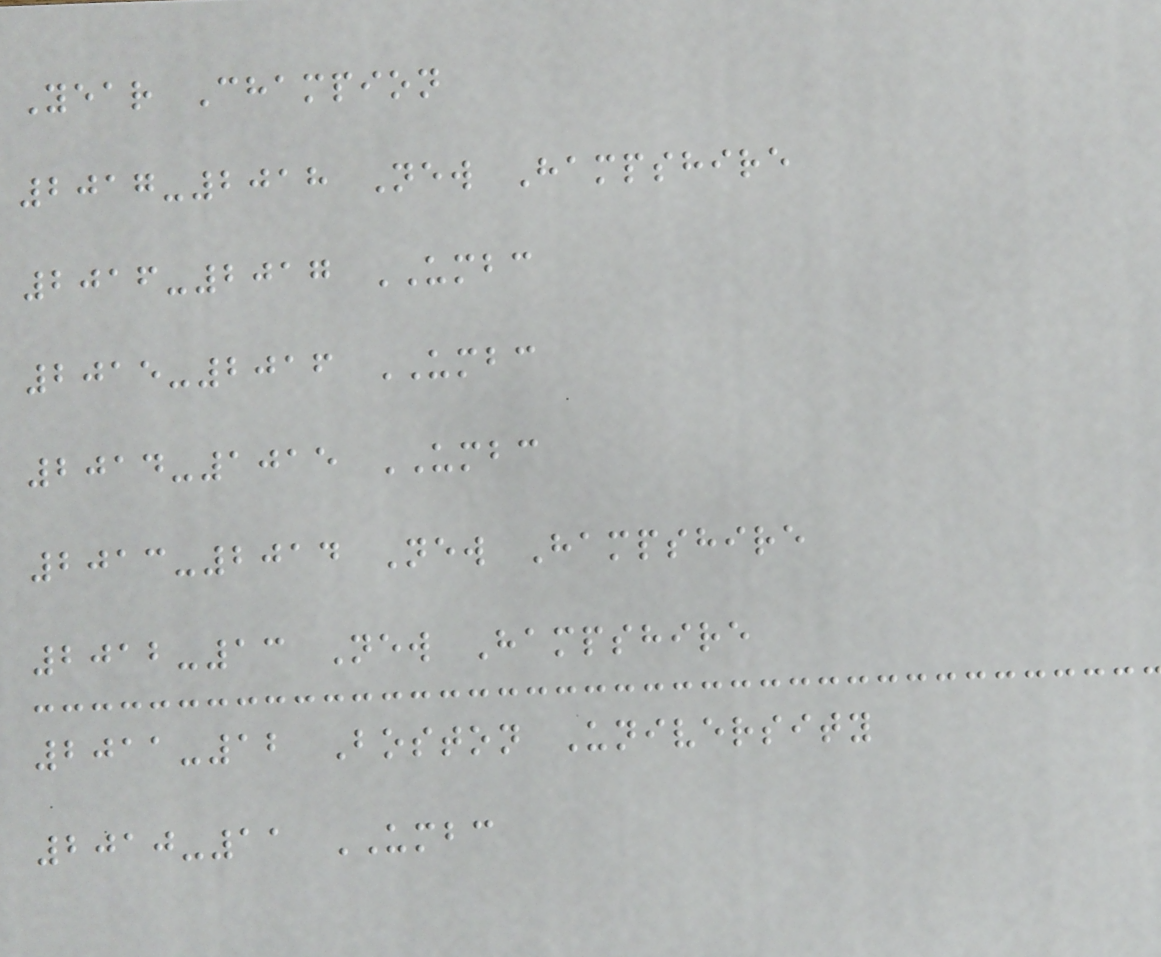Year Champion
2017-2018 New Hampshire
2016-2017 UMBC
2015-2016 UMBC
2014-1015 UMBC
2013-2014 New Hampshire
2012-13 New Hampshire
2011-12 Boston University
2010-11 UMBC
